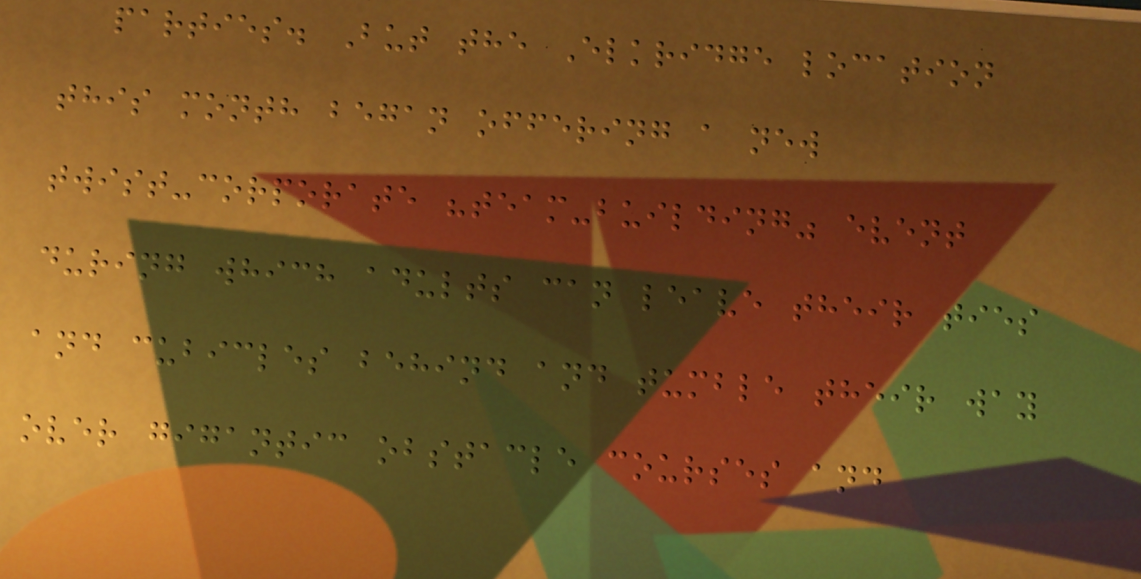parties. But the Elkridge location
this month began offering a new
twist-corporate "team-building" event
during which adults can leave their ties
and cubicles behind and tumble their way
over gigantic obstacle courses and
